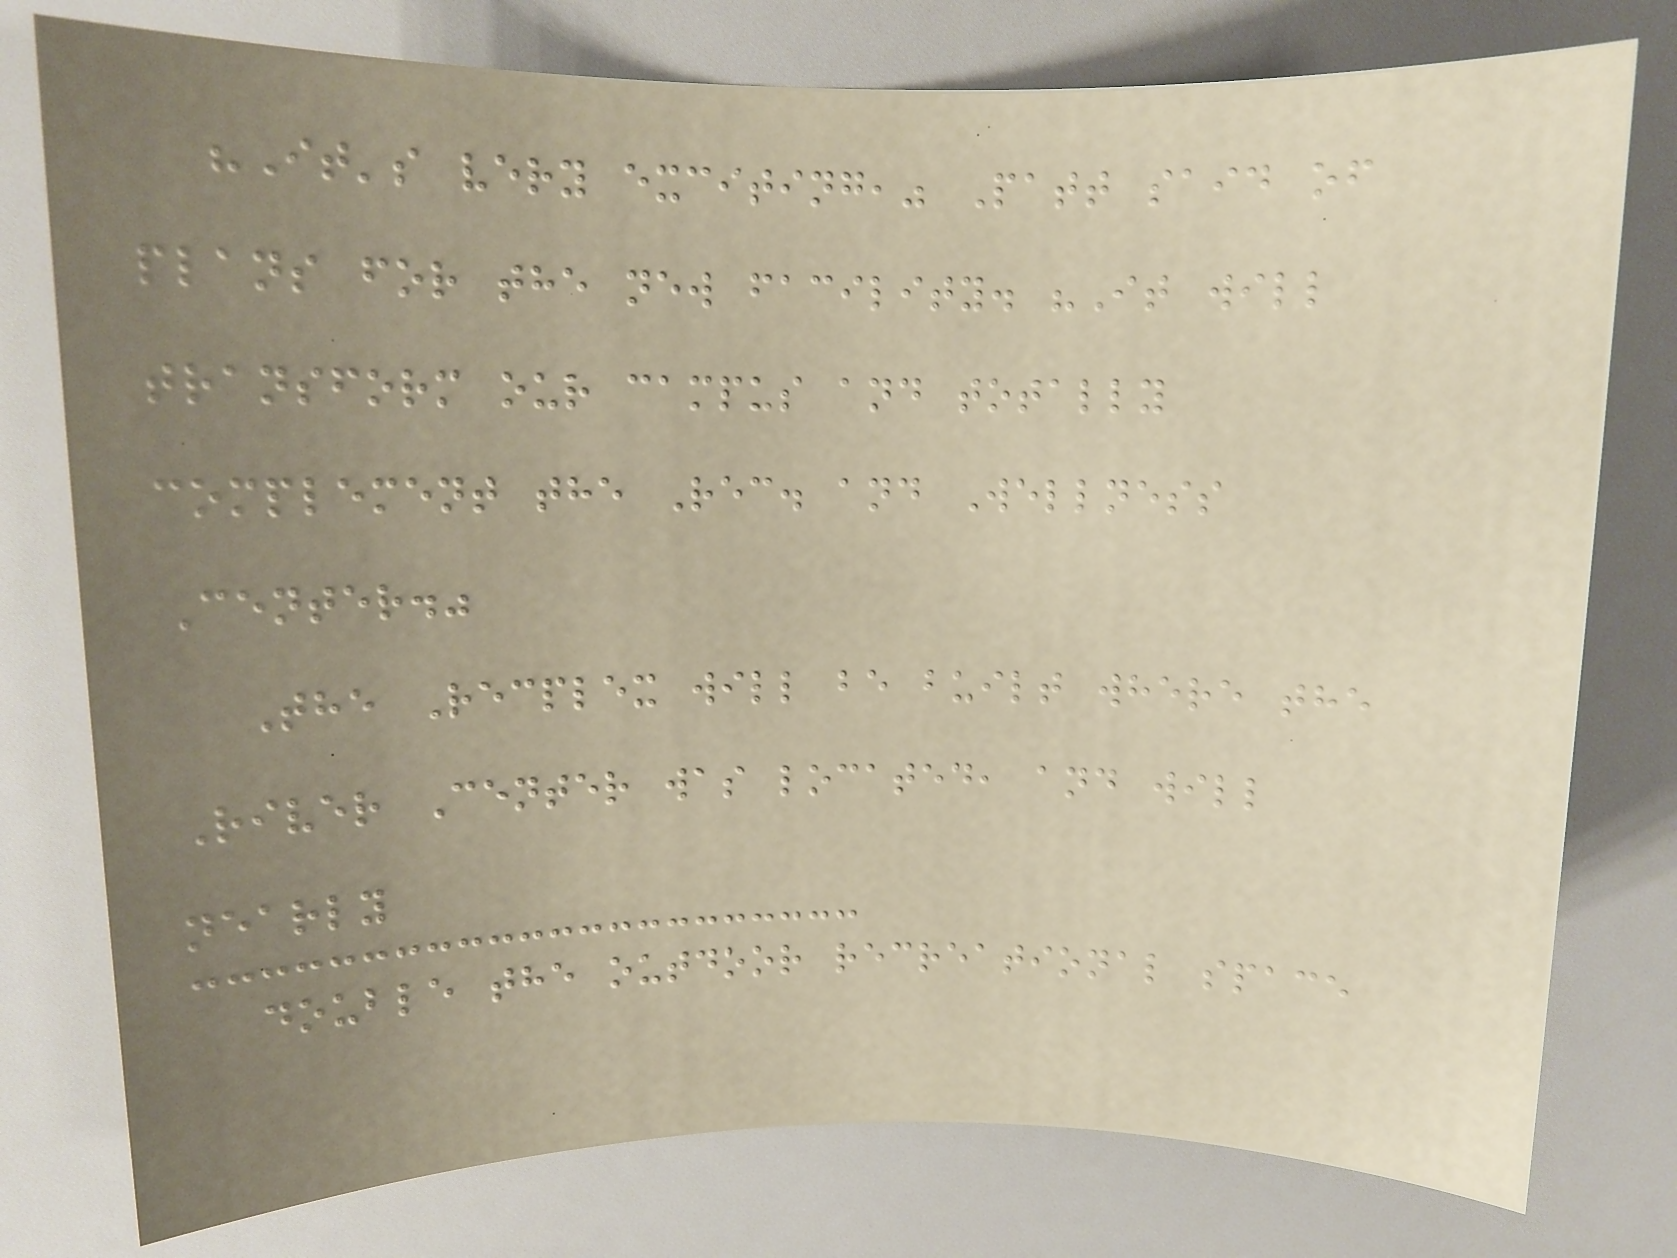"It's very exciting," Patt said of
plans for the new facility. "It will
transform our campus and totally
complement the Rec. and Wellness
Center."
The Recplex will be built where the
River Center was located, and will
nearly
double the outdoor recreational space
